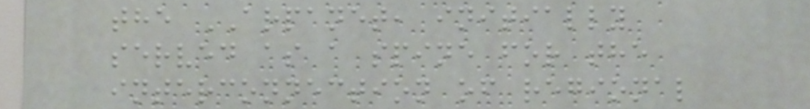the ARPANET, initially
served as a spine for the
interconnection of regional
